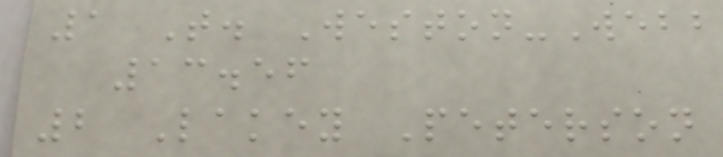1 T. Weston-Webb
13.56
2 Lakey Peterson
